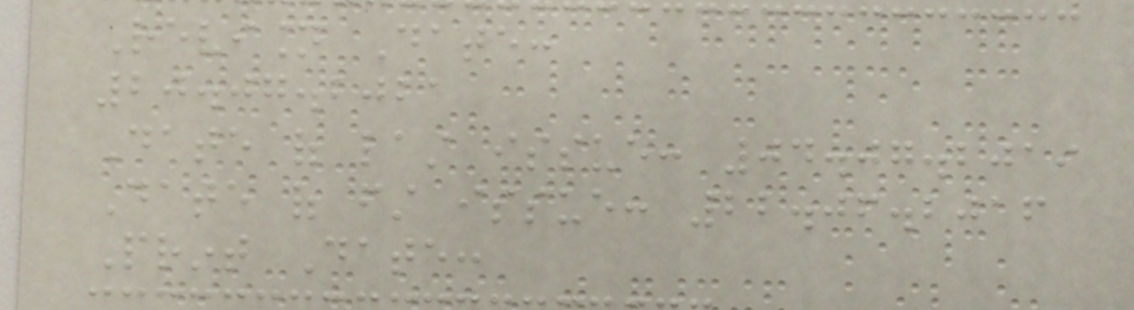Revision Date:
20.07.2021
Date of last issue: 04.07.2019
Date of first issue: 22.06.2016
Print Date:
